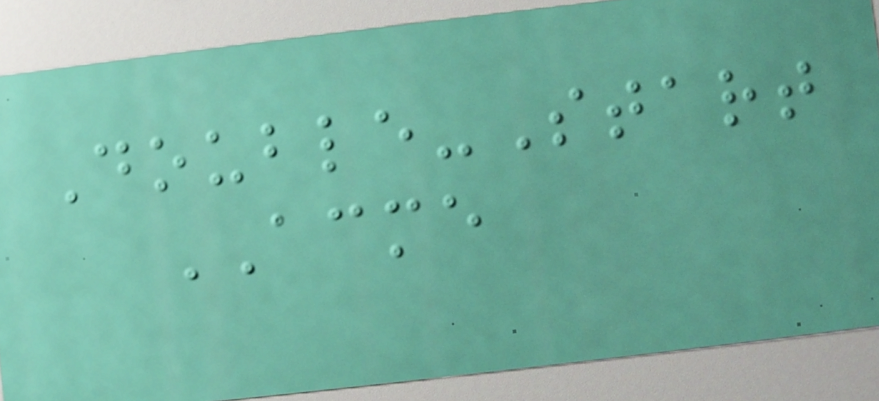Double-Start
ACME
